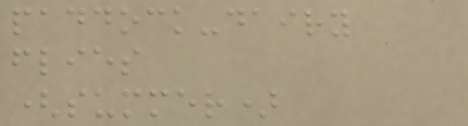paddock-dairy
flies
(summer)
